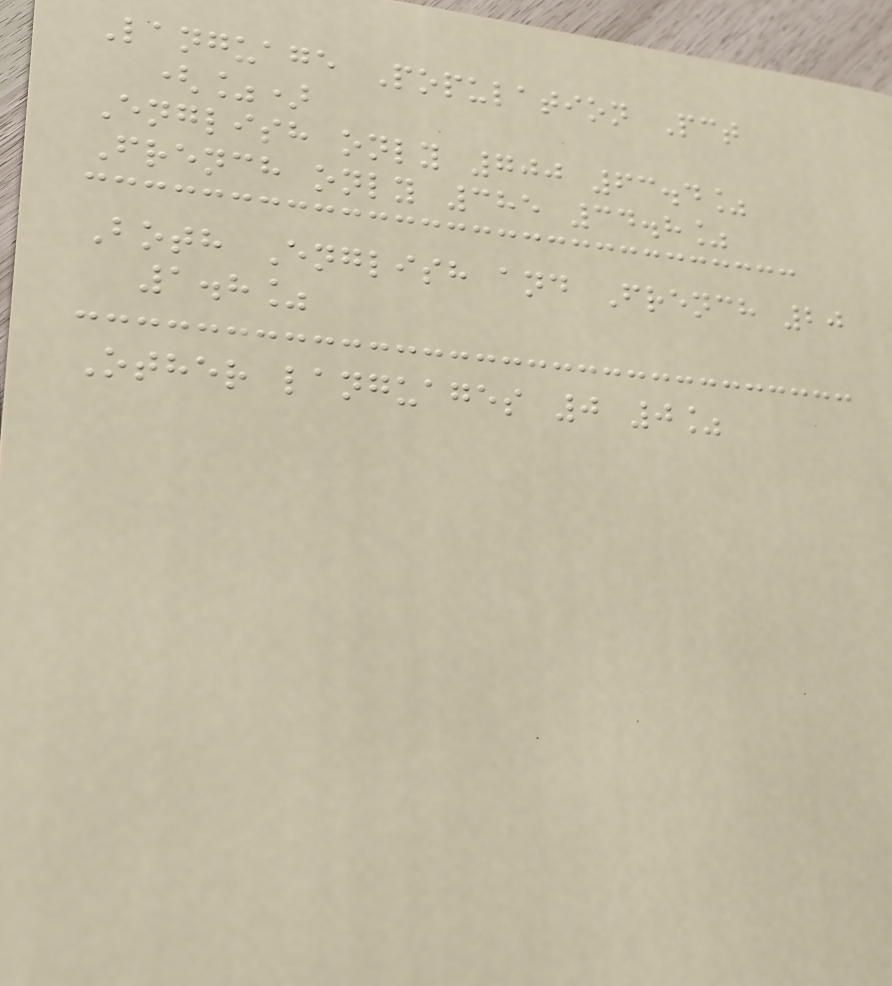Language Population Pct
(%)
English only 700 63.4%
French only 385 34.8%
Both English and French 20
1.8%
Other languages 0 0%
